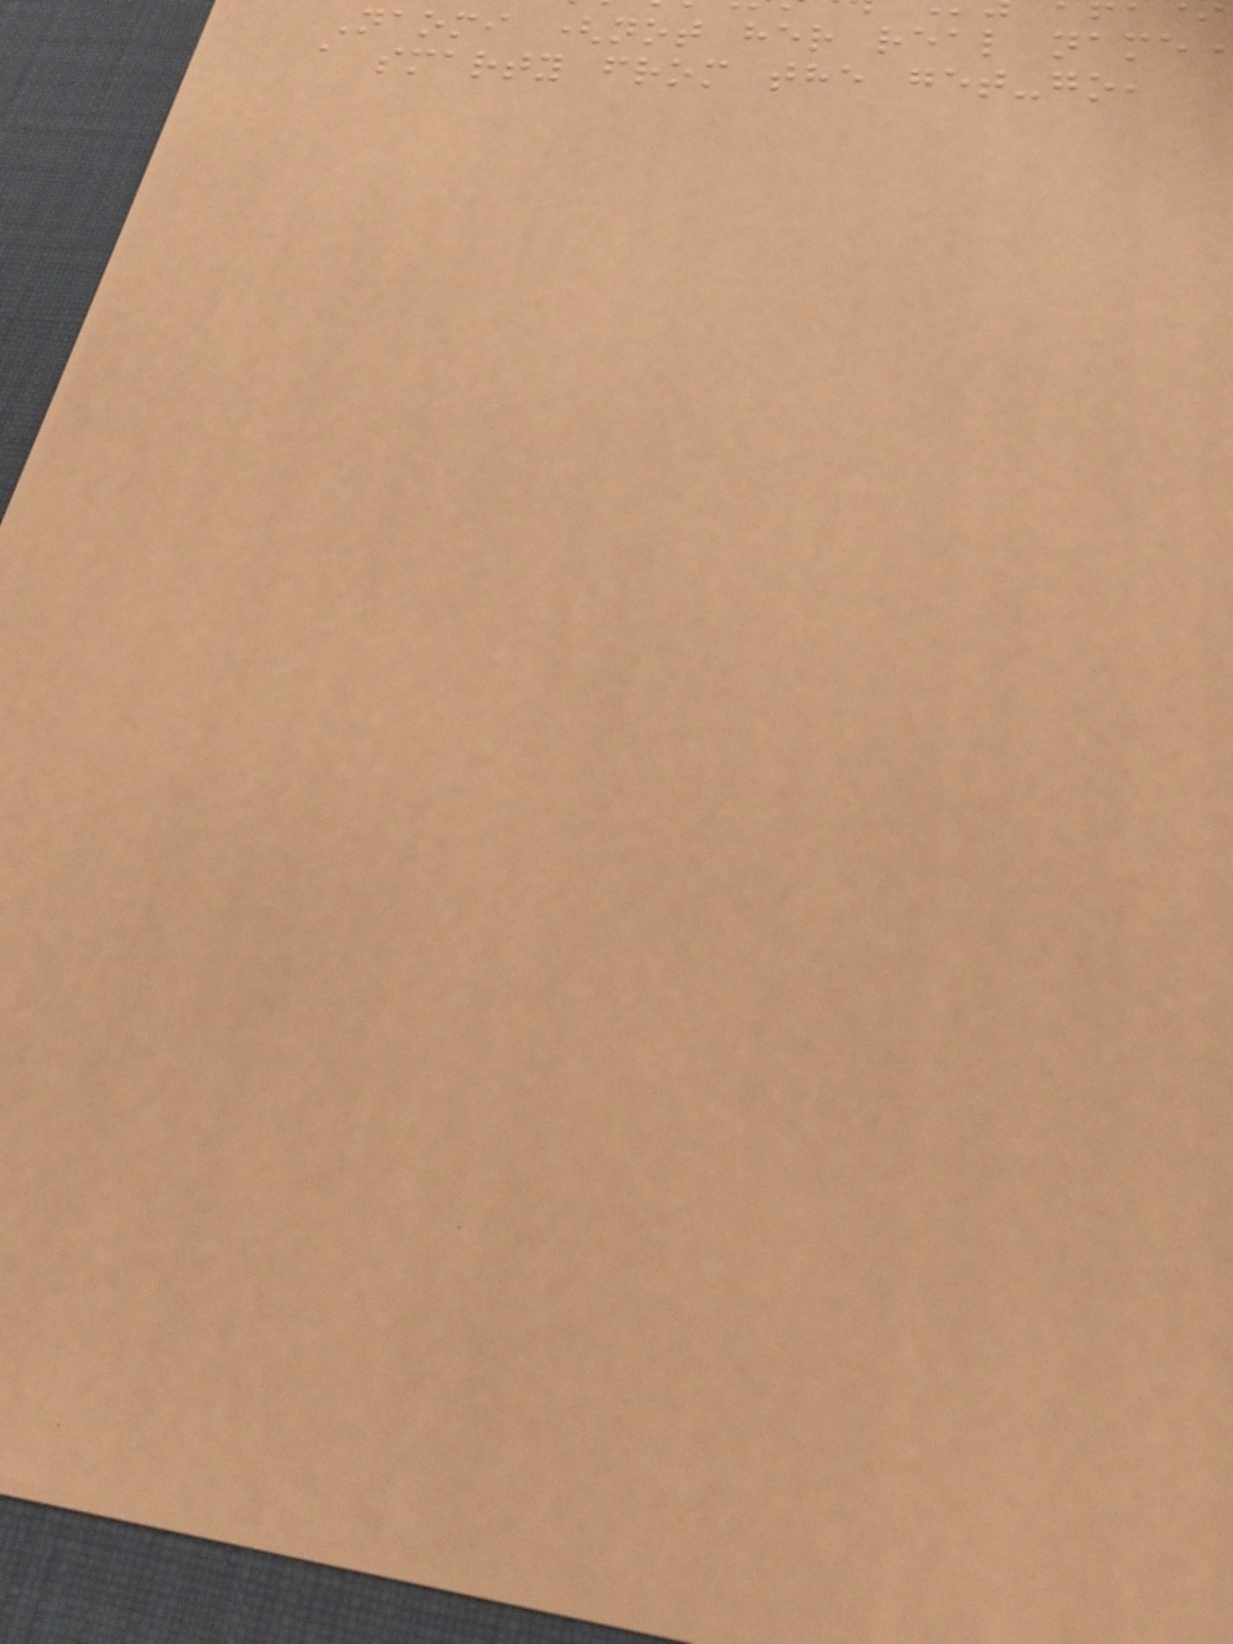Naomi (not her real name
a smarty from the get-go,
